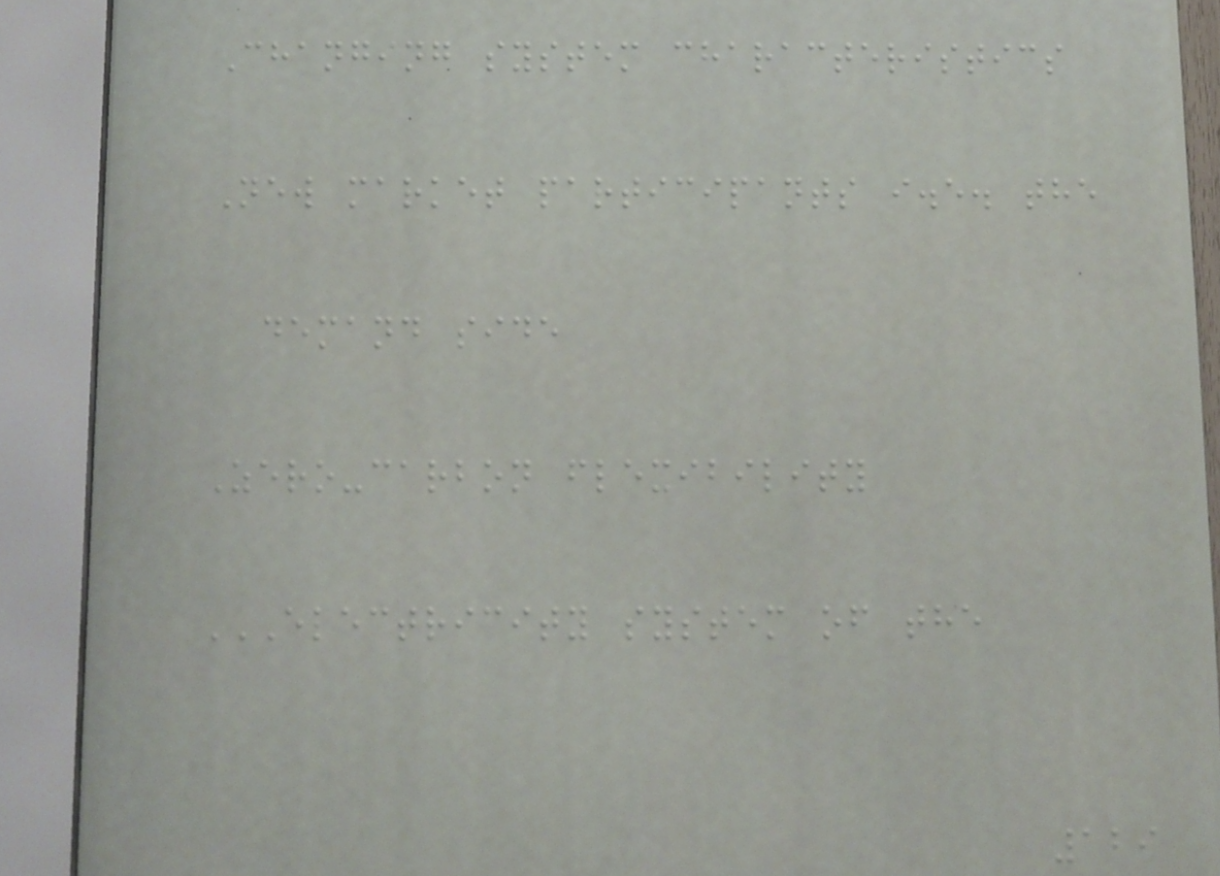Changing system characteristics
New market participants i.e. the
demand side
Zero-carbon flexibility
ELECTRICITY SYSTEM OF THE
129
